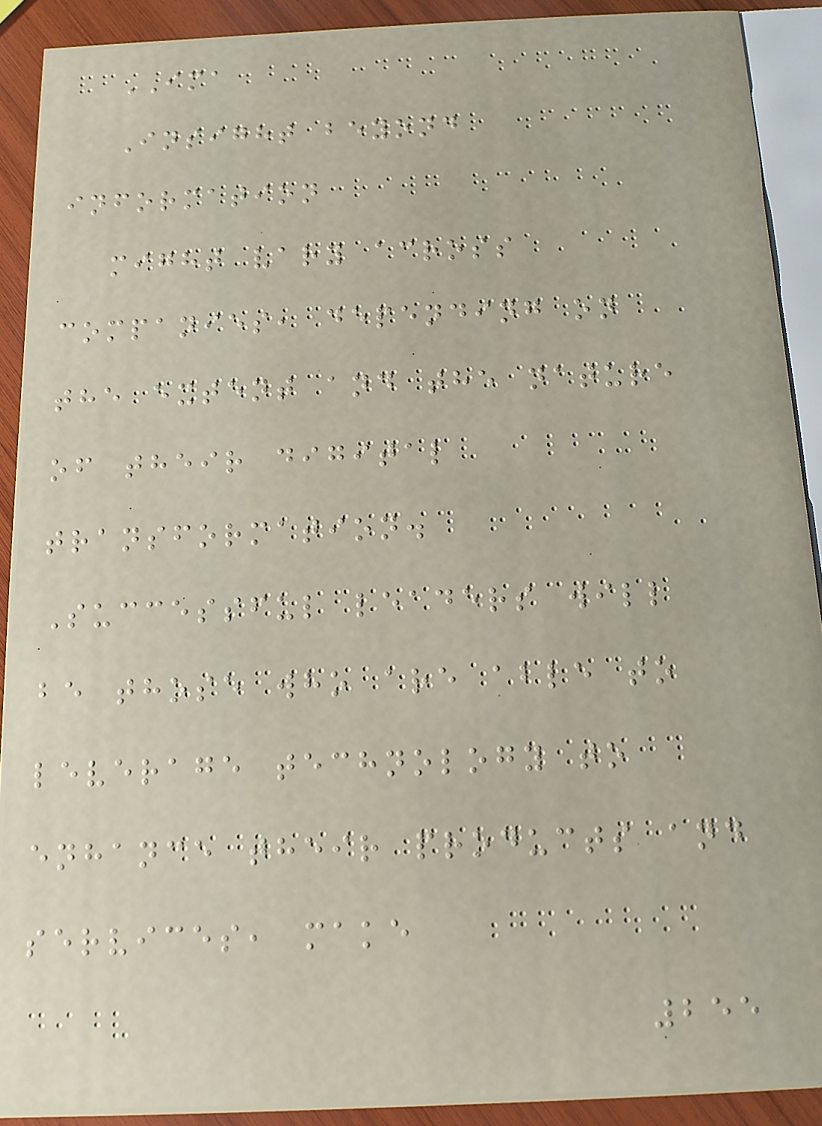IMA
Insight beyond
information
might vary across
companies, depending on
the extent and the nature
of their digital
transformation.
Successful leaders will
be those who are able to
leverage technology to
enhance their products and
services, make
255
